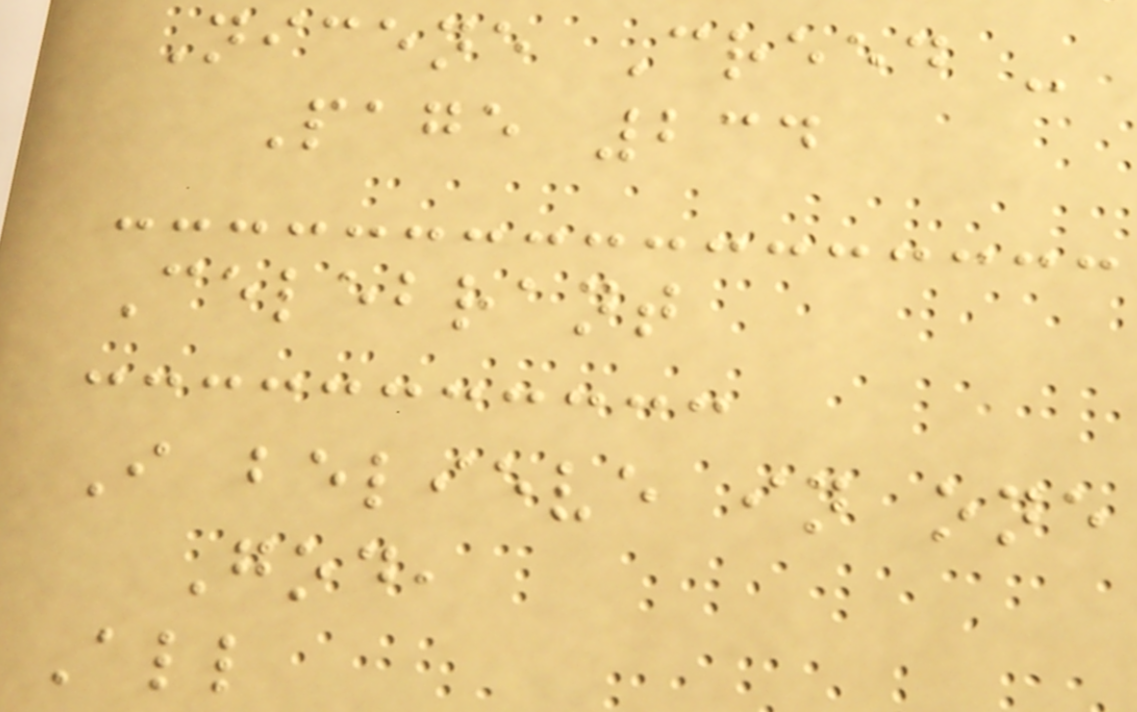Nicene Creed -
Page 234
Celebrant
I believe in one
God,
All
